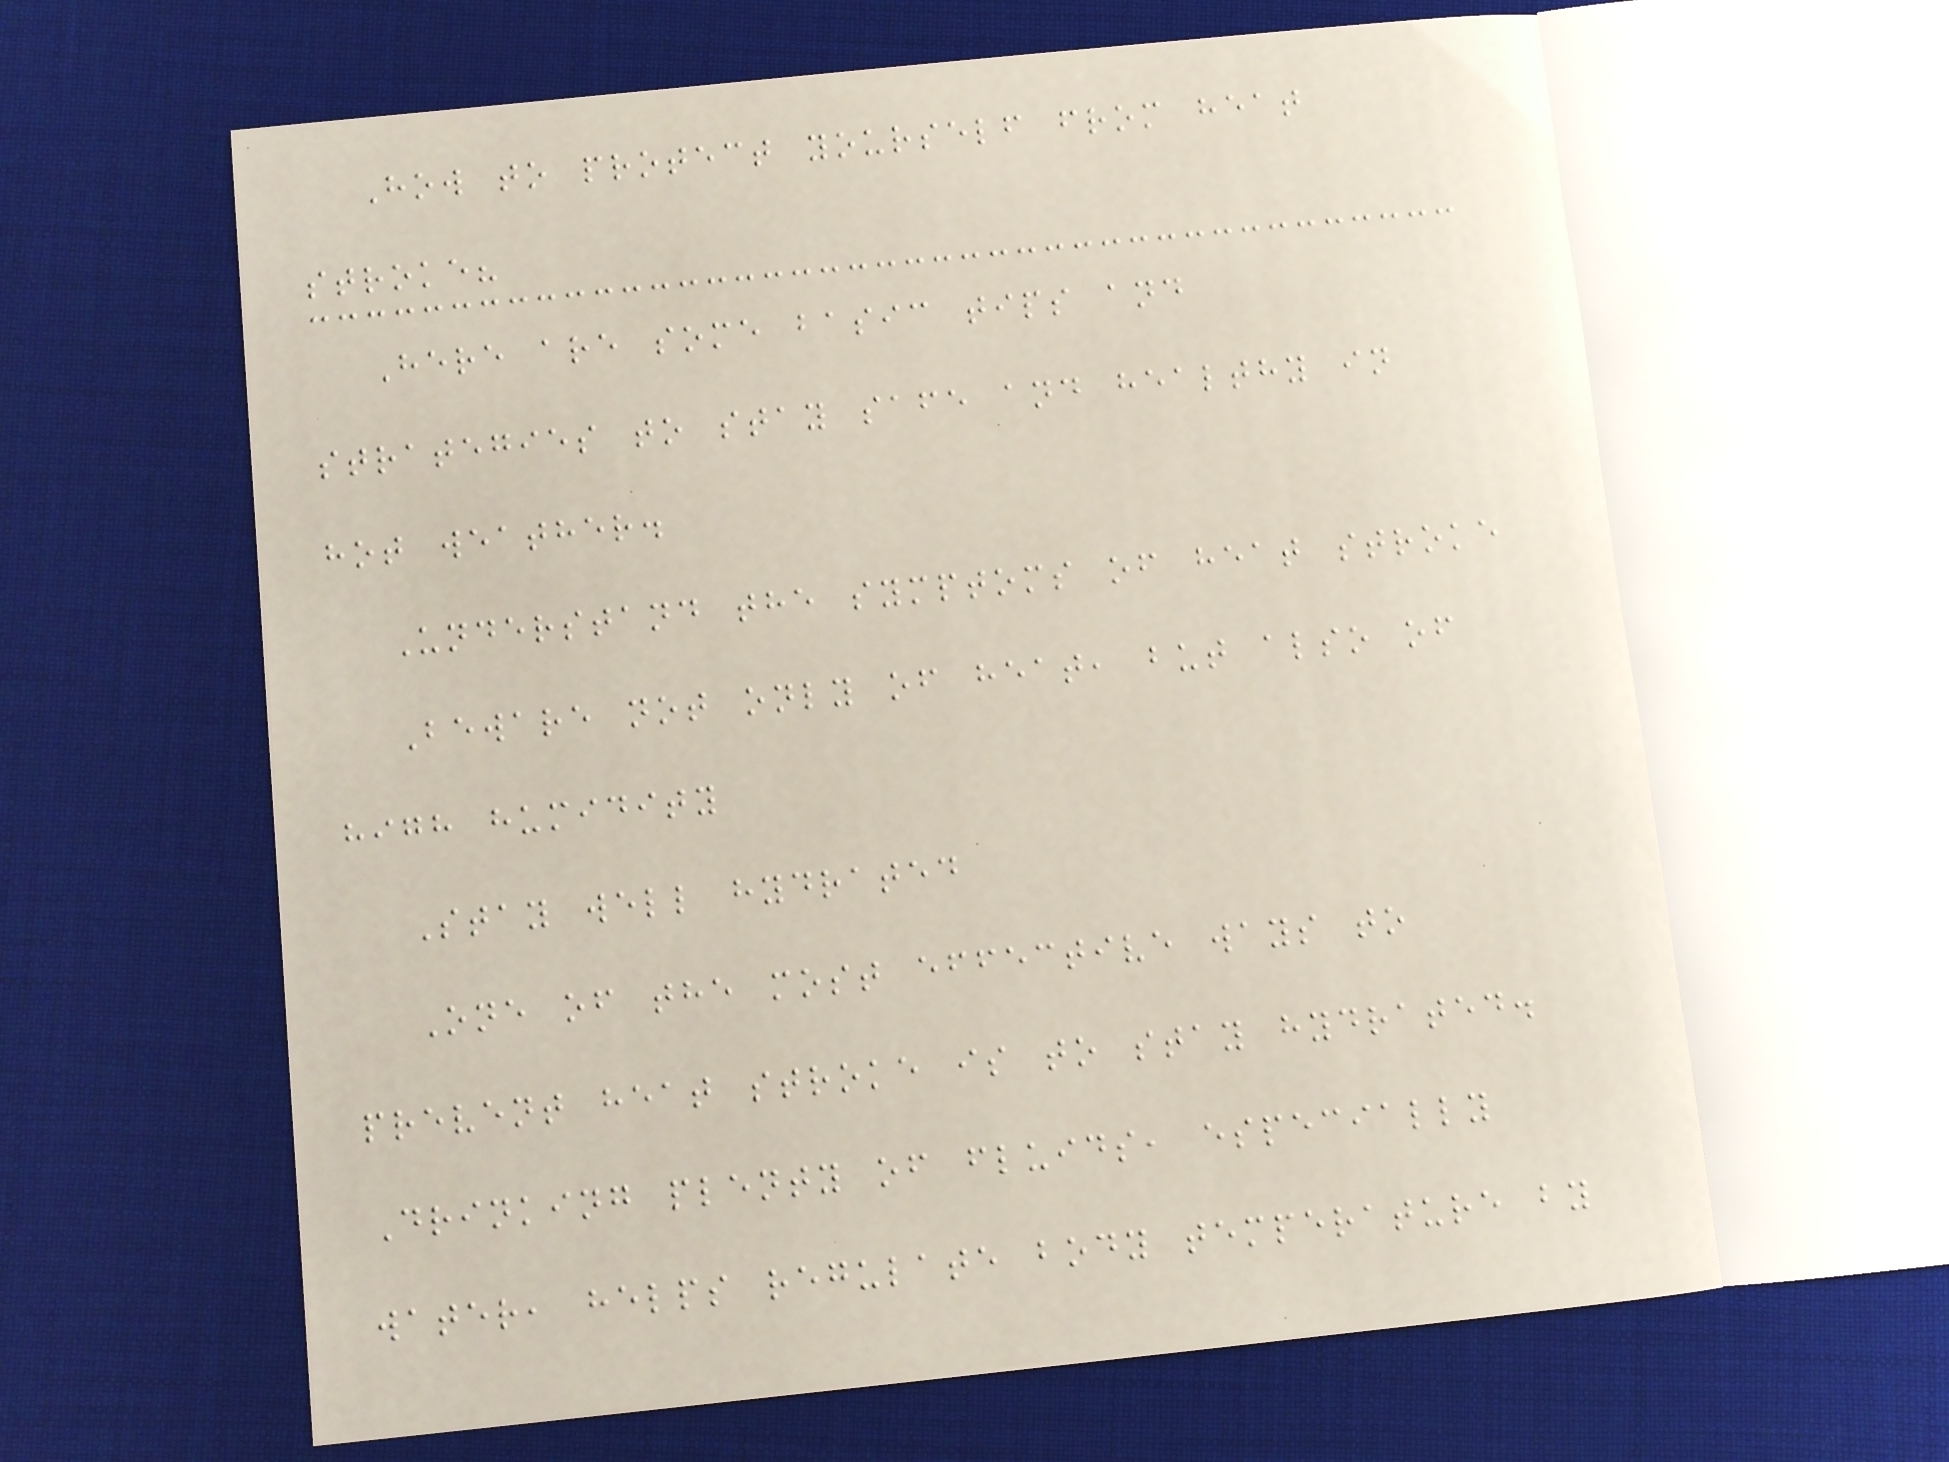How to protect yourself from heat
stroke?
Here are some basic tips and
strategies to stay safe and healthy in
hot weather.
Understand the symptoms of heat stroke
Beware not only of heat, but also of
high humidity
Stay well hydrated
One of the most effective ways to
prevent heat stroke is to stay hydrated.
Drinking plenty of fluids, especially
water, helps regulate body temperature by
